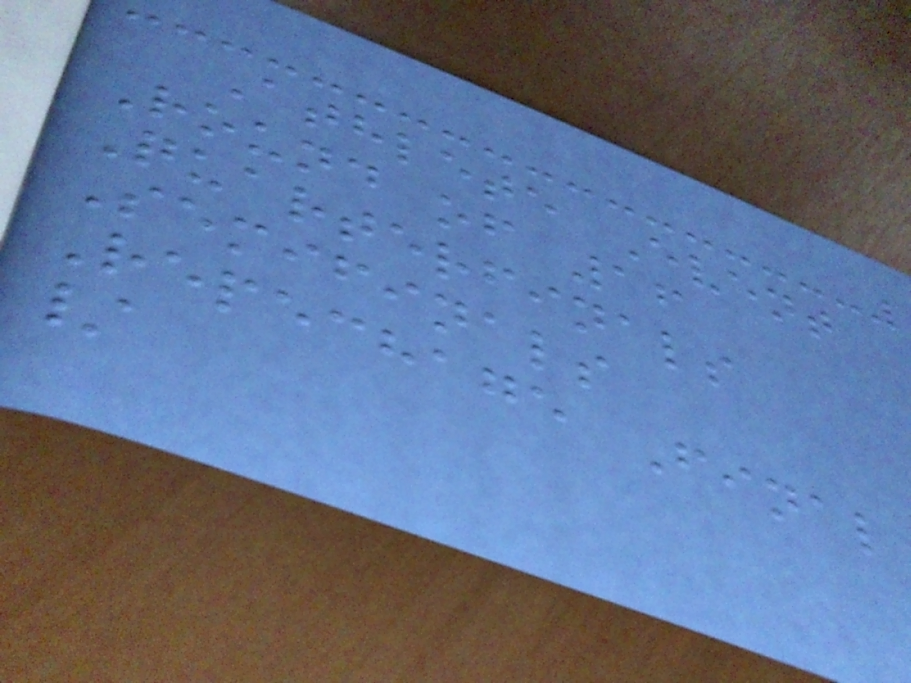Athlete Event
Round of 16
Quarterfinals
Semifinals
Repechage Final
/
